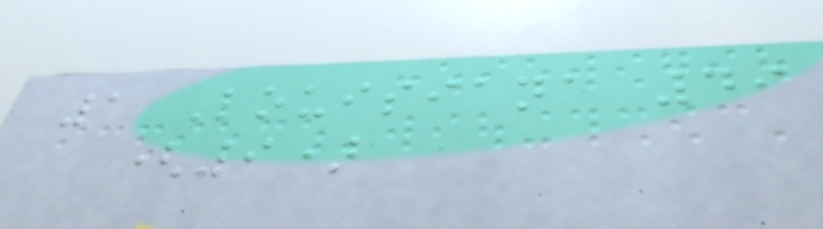1 Louisiana 49
(9)
